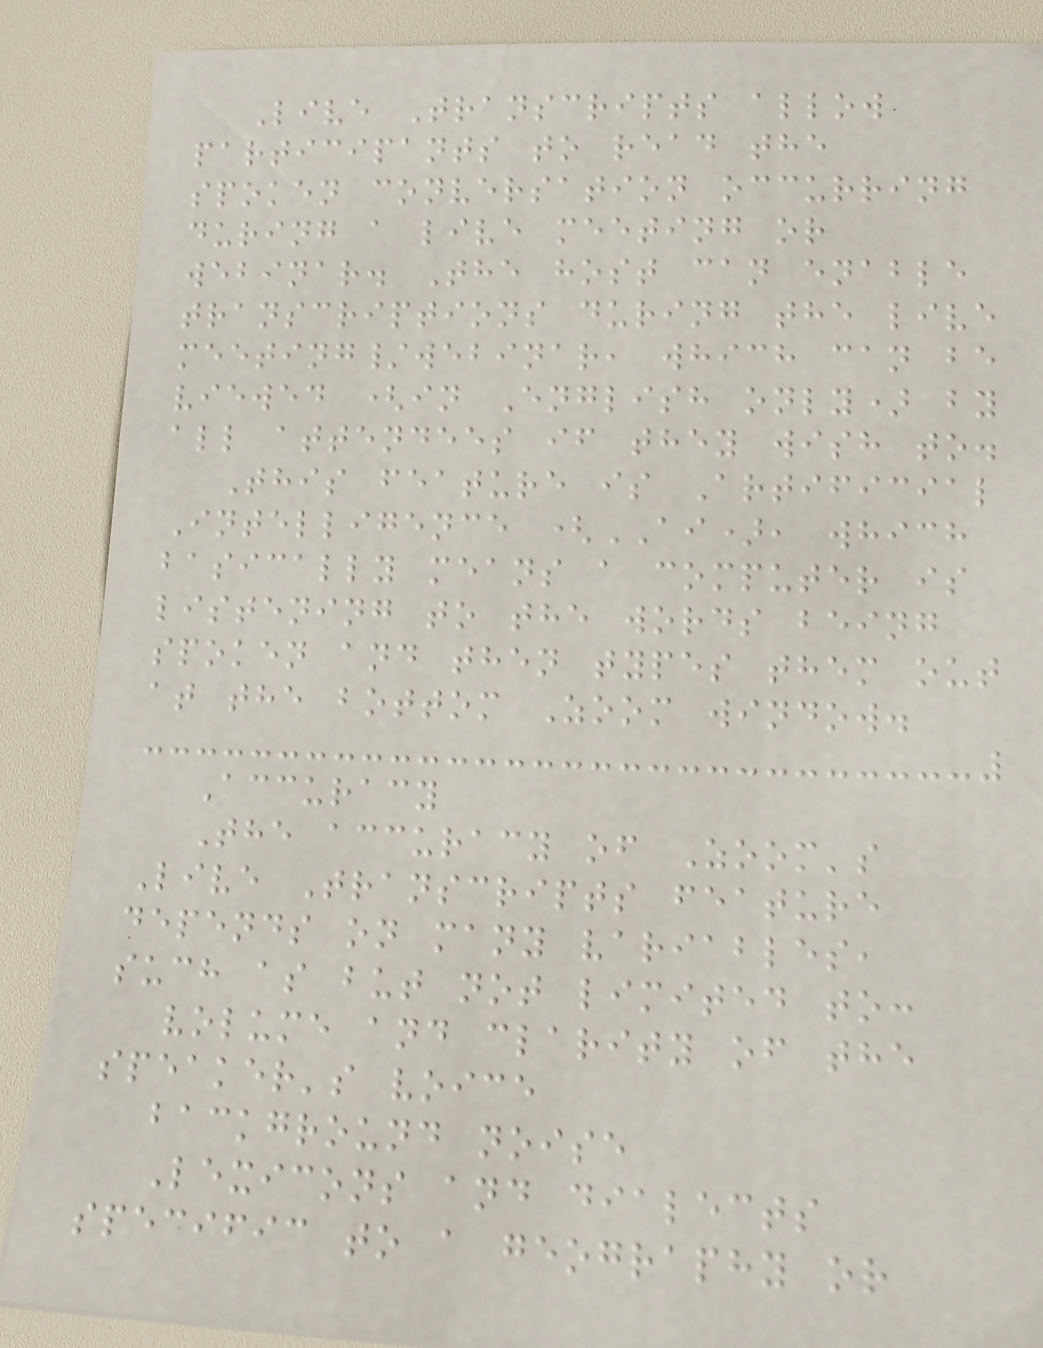Live Transcripts allow
participants to read the
spoken conversation occurring
during a live meeting or
webinar. The host can enable
transcriptions during the live
meeting/webinar, which can be
viewed (in English only) by
all attendees if they wish to.
This feature is Artificial
Intelligence (AI), which
basically means a computer is
listening to the words being
spoken and then types them out
at the bottom Zoom window.
Accuracy
The accuracy of Zoom's
Live Transcripts feature
depends on many variables,
such as but not limited to:
volume and clarity of the
speaker's voice
background noise
Lexicons and dialects
specific to a geography or
